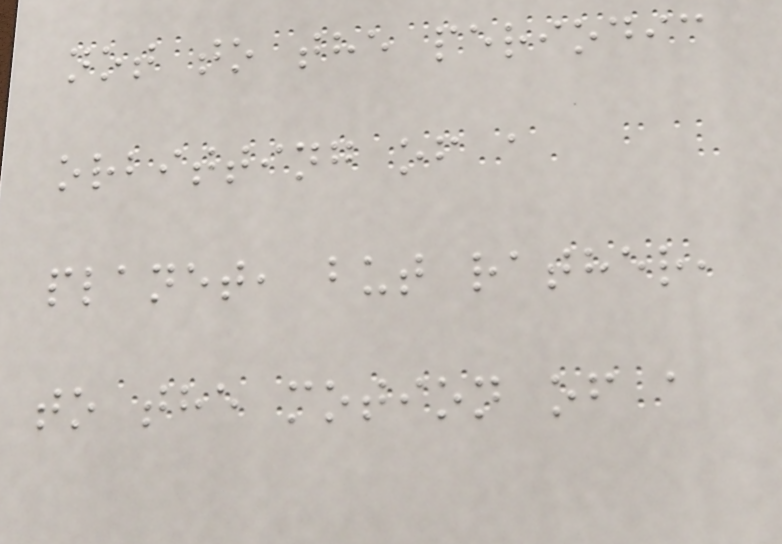not to the periodic
orbitting of a
planet, but rather,
to the motion of a
